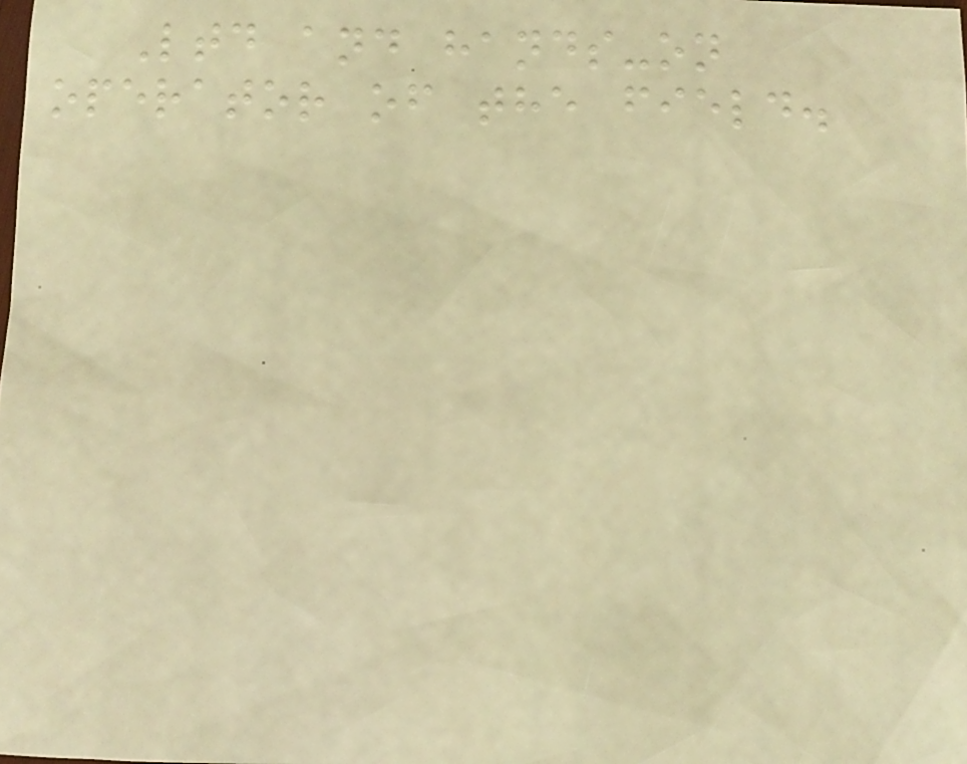Ltd and hands-on
operator of the field.
